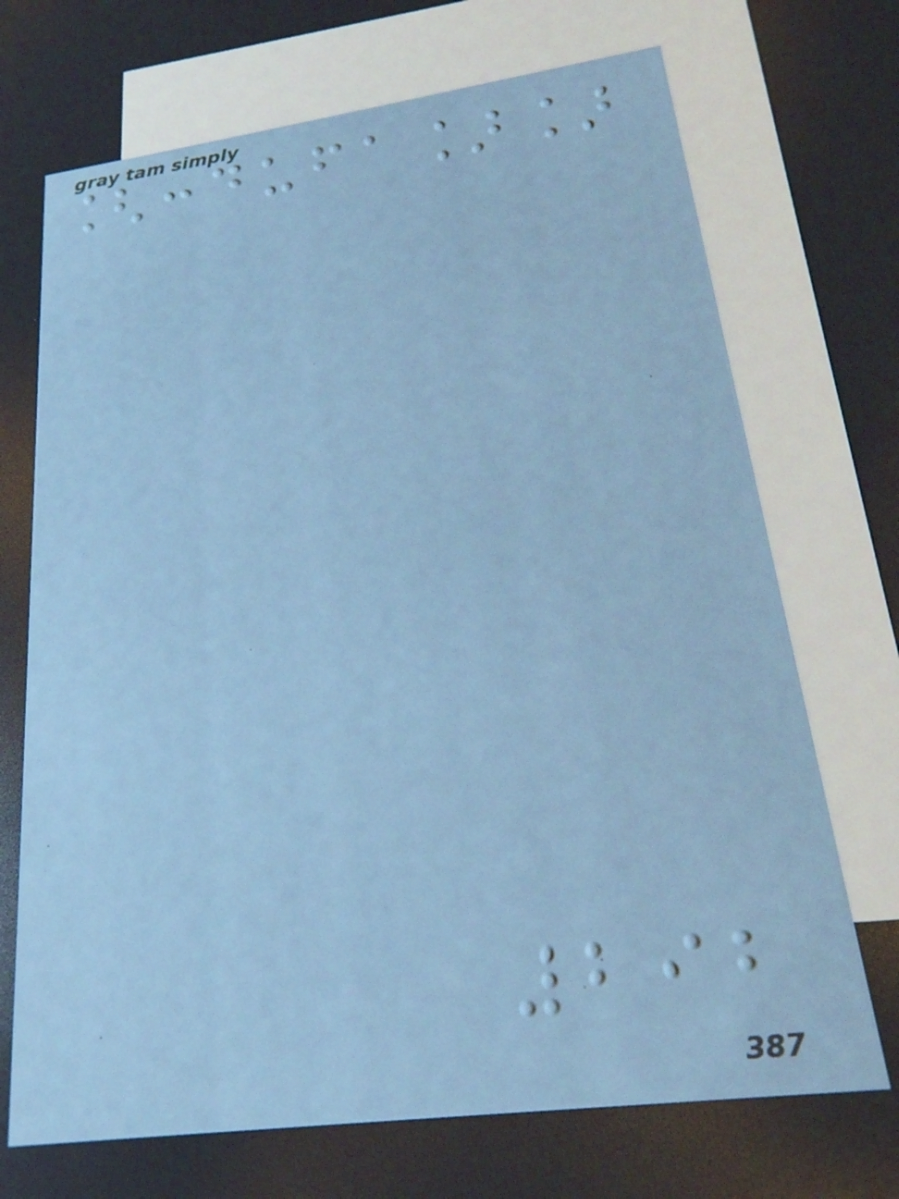[:dufa]]
292
